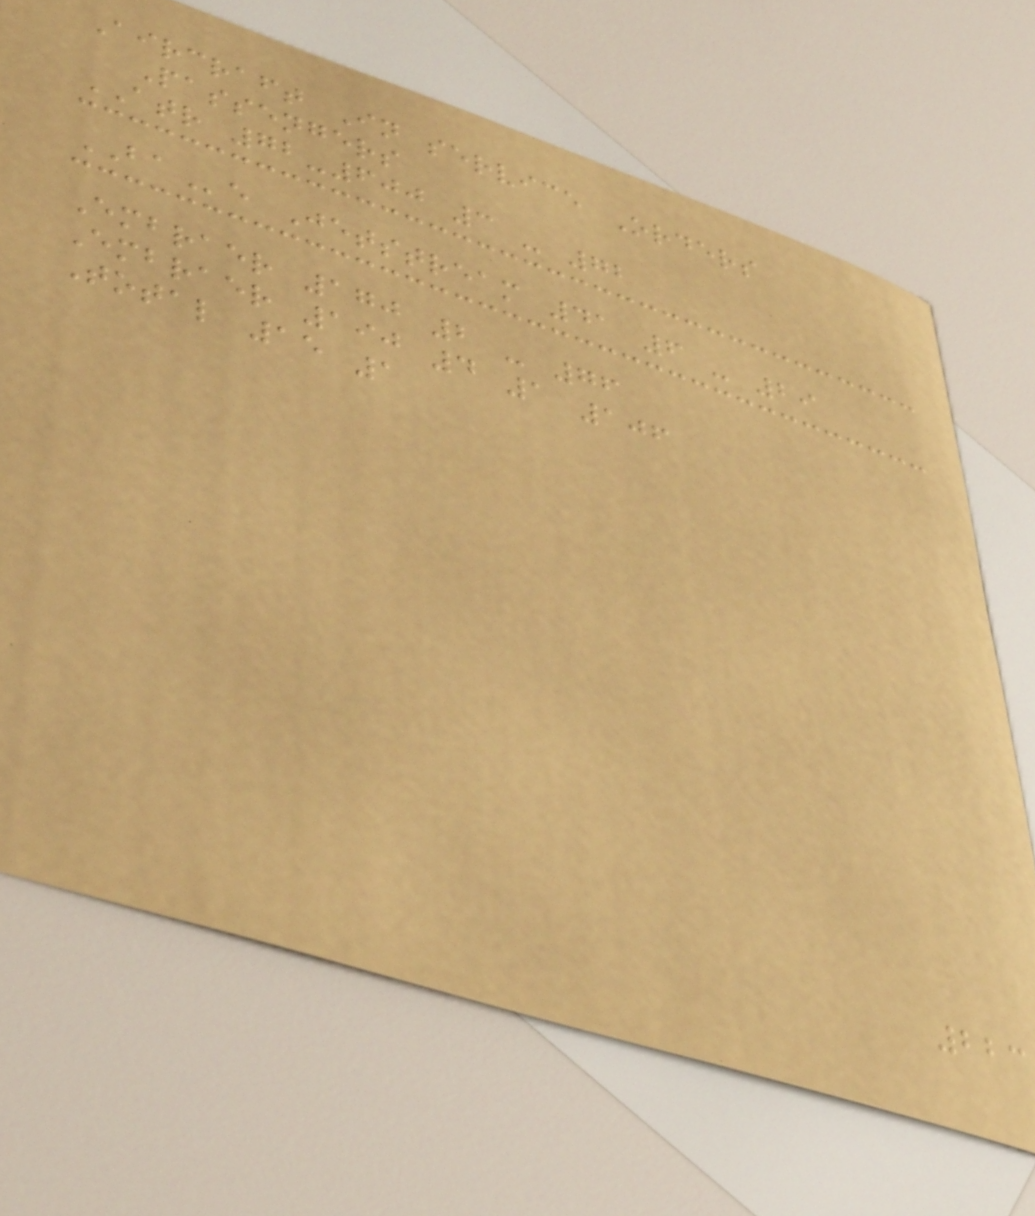Aircraft In service Orders
Passengers
ATR 72-600 3 - 72
BAe Jetstream 41 6 - 29
Embraer 170 2 - 76
Embraer 190 4 1 106
Total 15 1
223
